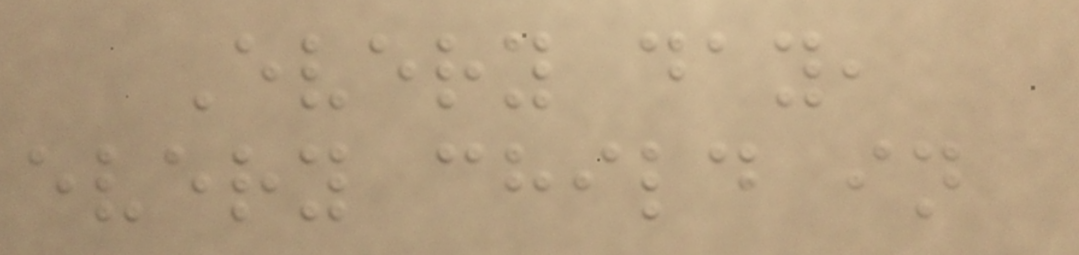Every day,
every child in
